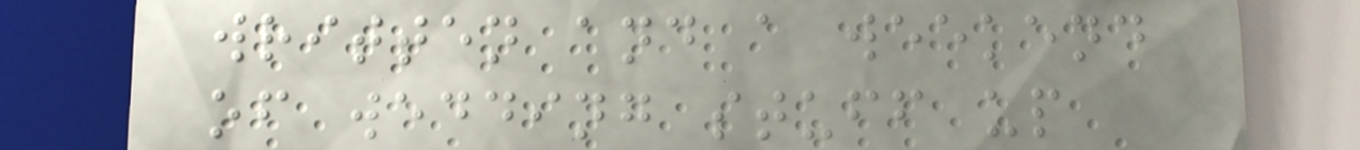written and a weekend
of wedding stuff up
